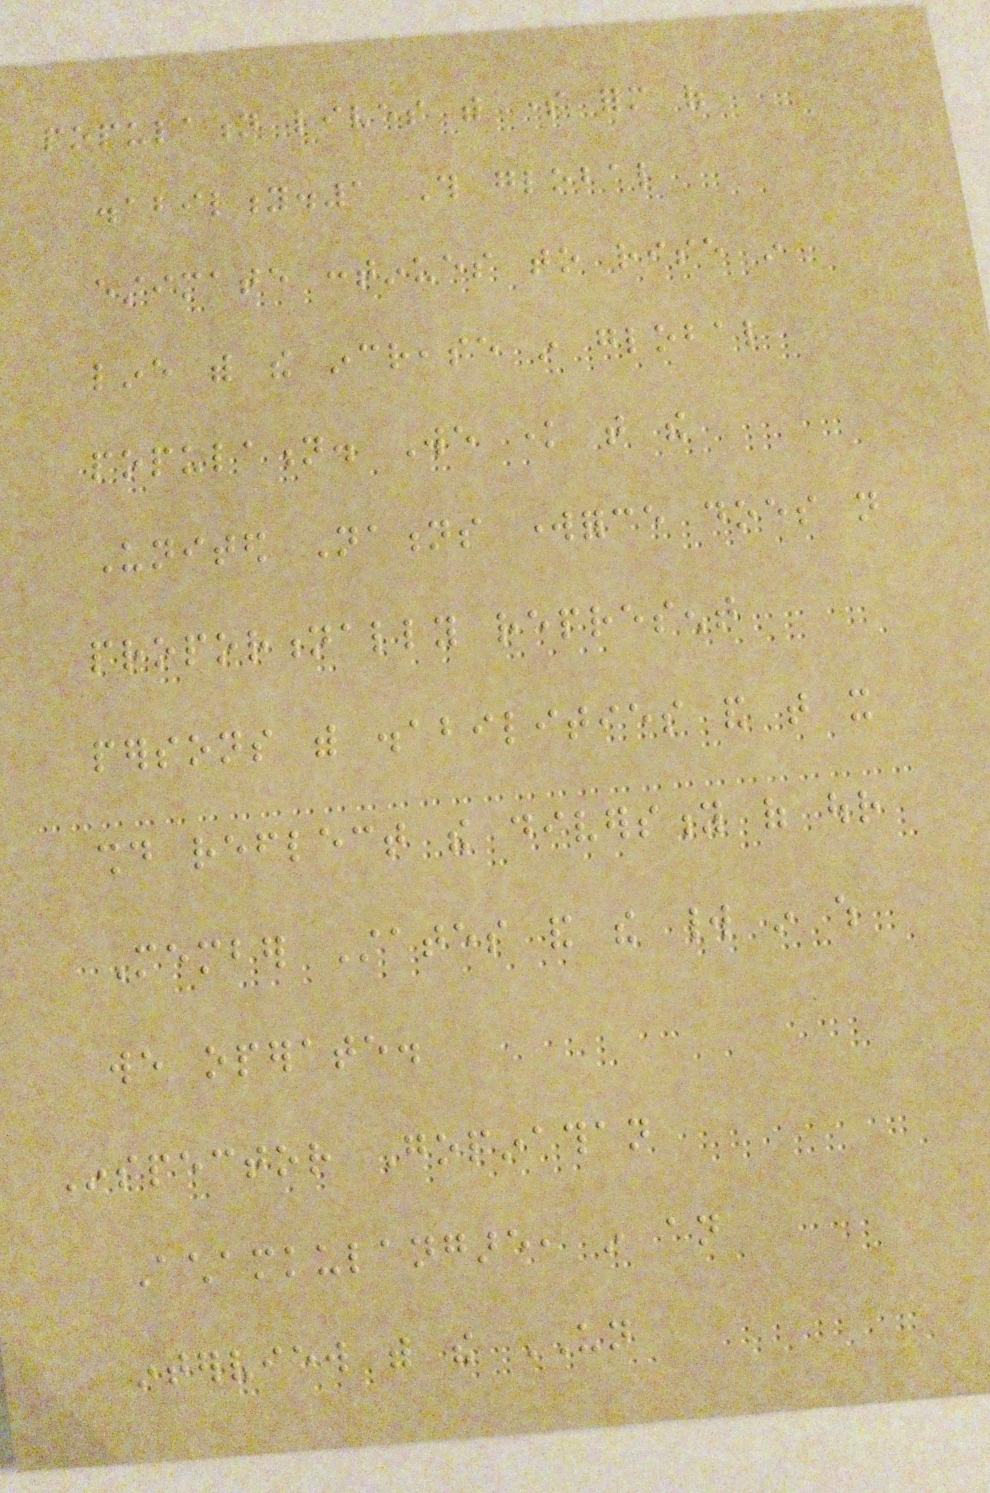population lives with some form of
disability.1 This global
estimate continues to rise in
line with the increase in global
population. We know that the
United Nations workforce does not
proportionally represent
persons with disabilities and that it
should reflect the diversity of our
Member States and the world in which
we operate.
Inspector Gopinathan
Achamkulangare, in an
interview with the UN
